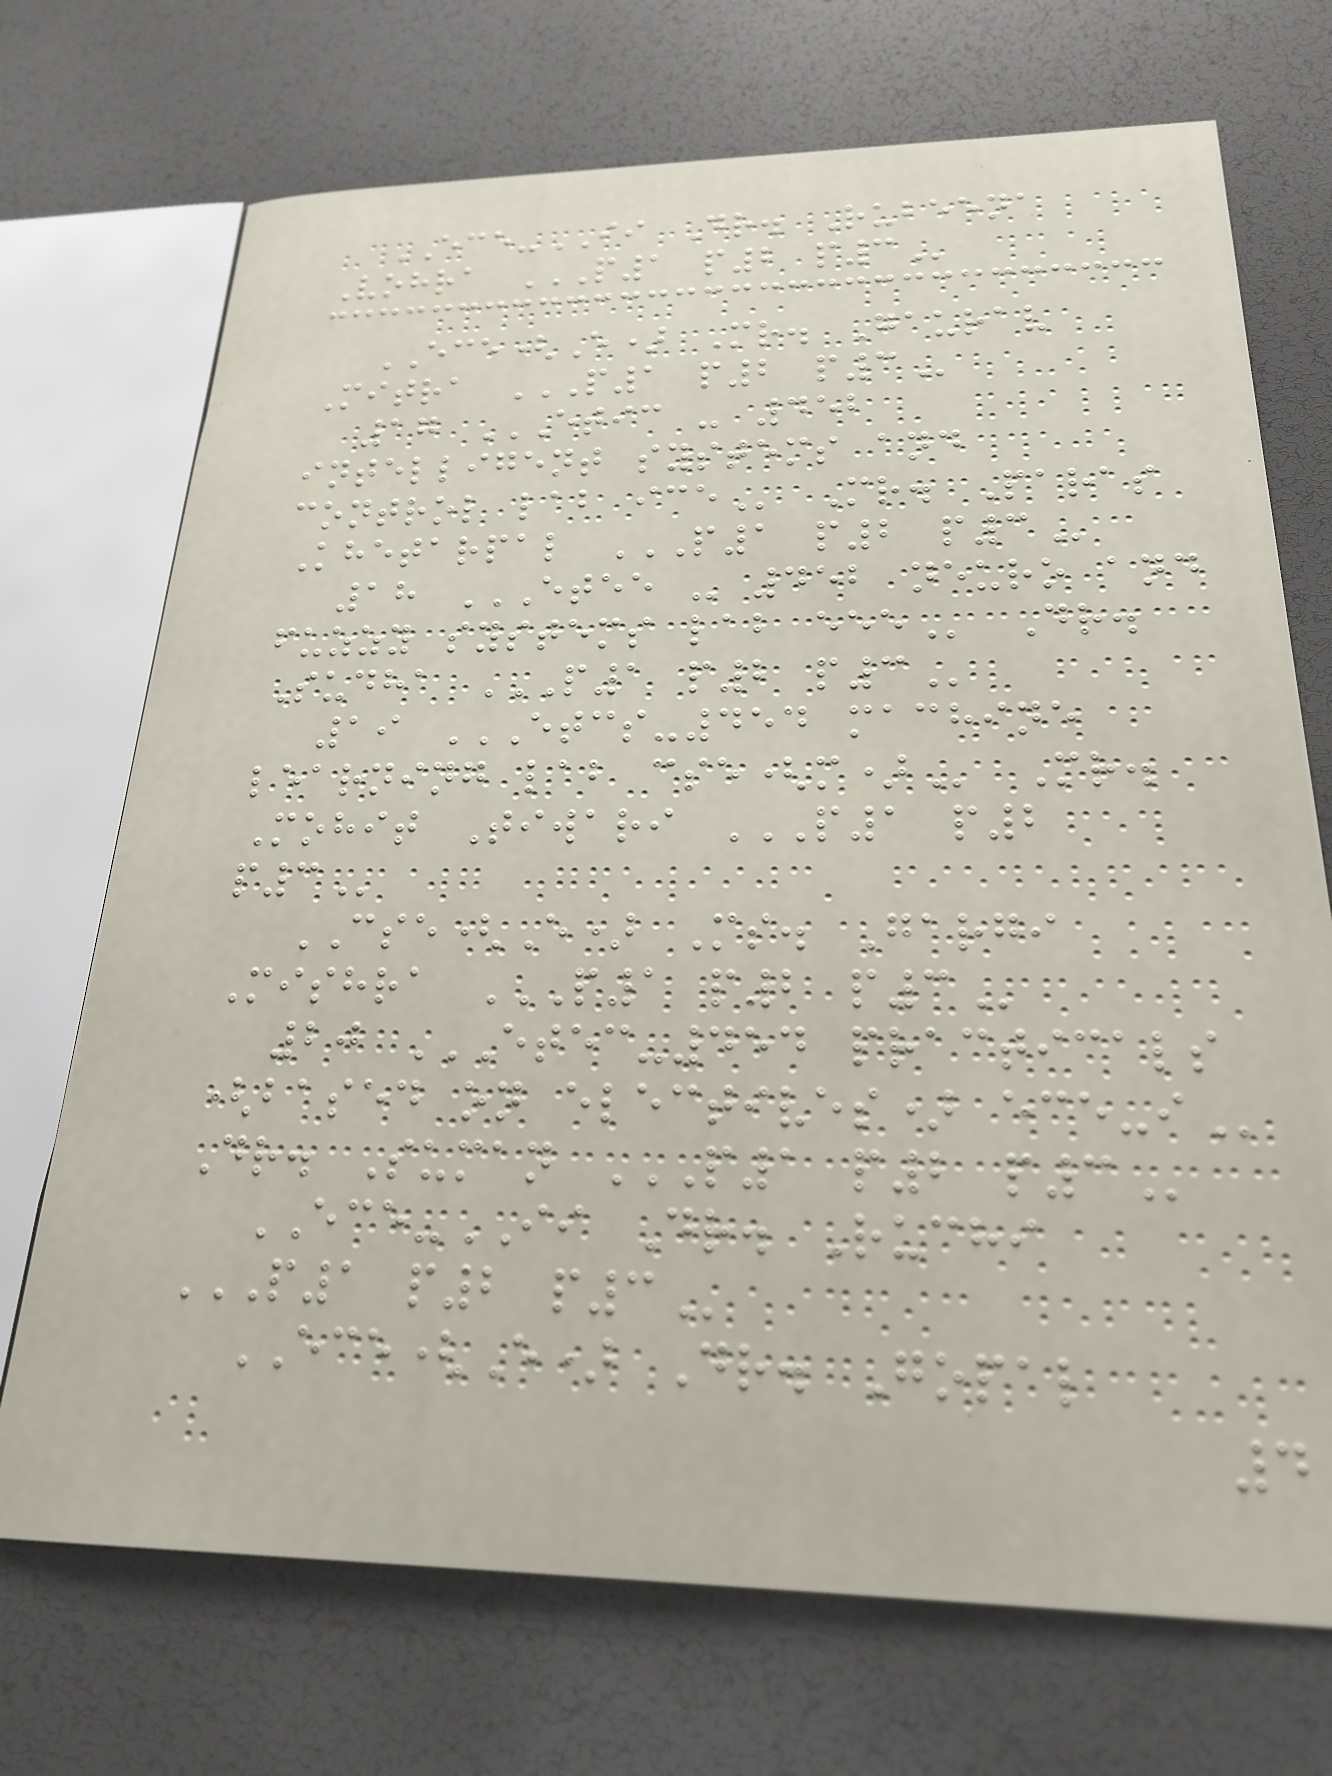ECE-II Dr. Rubeena
Vohra P1 P2 P3
ECE(E) Mr. Gaurav
Mitra P1 P2 P3
17 ETIC - 452
INTELLIGENT SYSTEMS AND
CONTROL LAB ICE Mr. Paras
Khetarpal P1 P2 P3
18 ETEE - 452 NEURO AND
FUZZY SYSTEMS LAB EEE Dr.
Sudha P1 P2 P3
19 ETCS-454 MACHINE
LEARNING LAB CSE(M) Mr.
Mohit Tiwari P1 P2
P3
CSE(E) Ms. Gargi
Mishra P1 P2 P3
20 ETEC-454 PRACTICALS
(BASED ON ELECTIVES) ECE-I
Dr. Suman P1 P2 P3
ECE-II Dr. Ruchi
P1 P2 P3
ECE(E) Dr. Gopal
4
